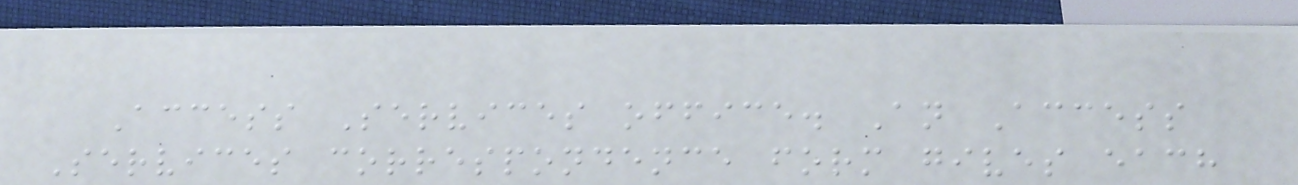Access Services office. An Access
Services correspondence form gives each
